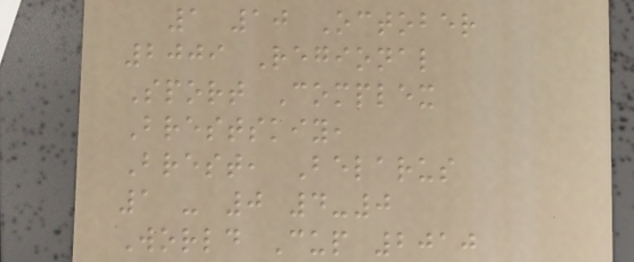1 10 October
2009 Regional
Sport Complex
Brestskiy,
Brest, Belarus
1 - 0 4-0
World Cup 2010
